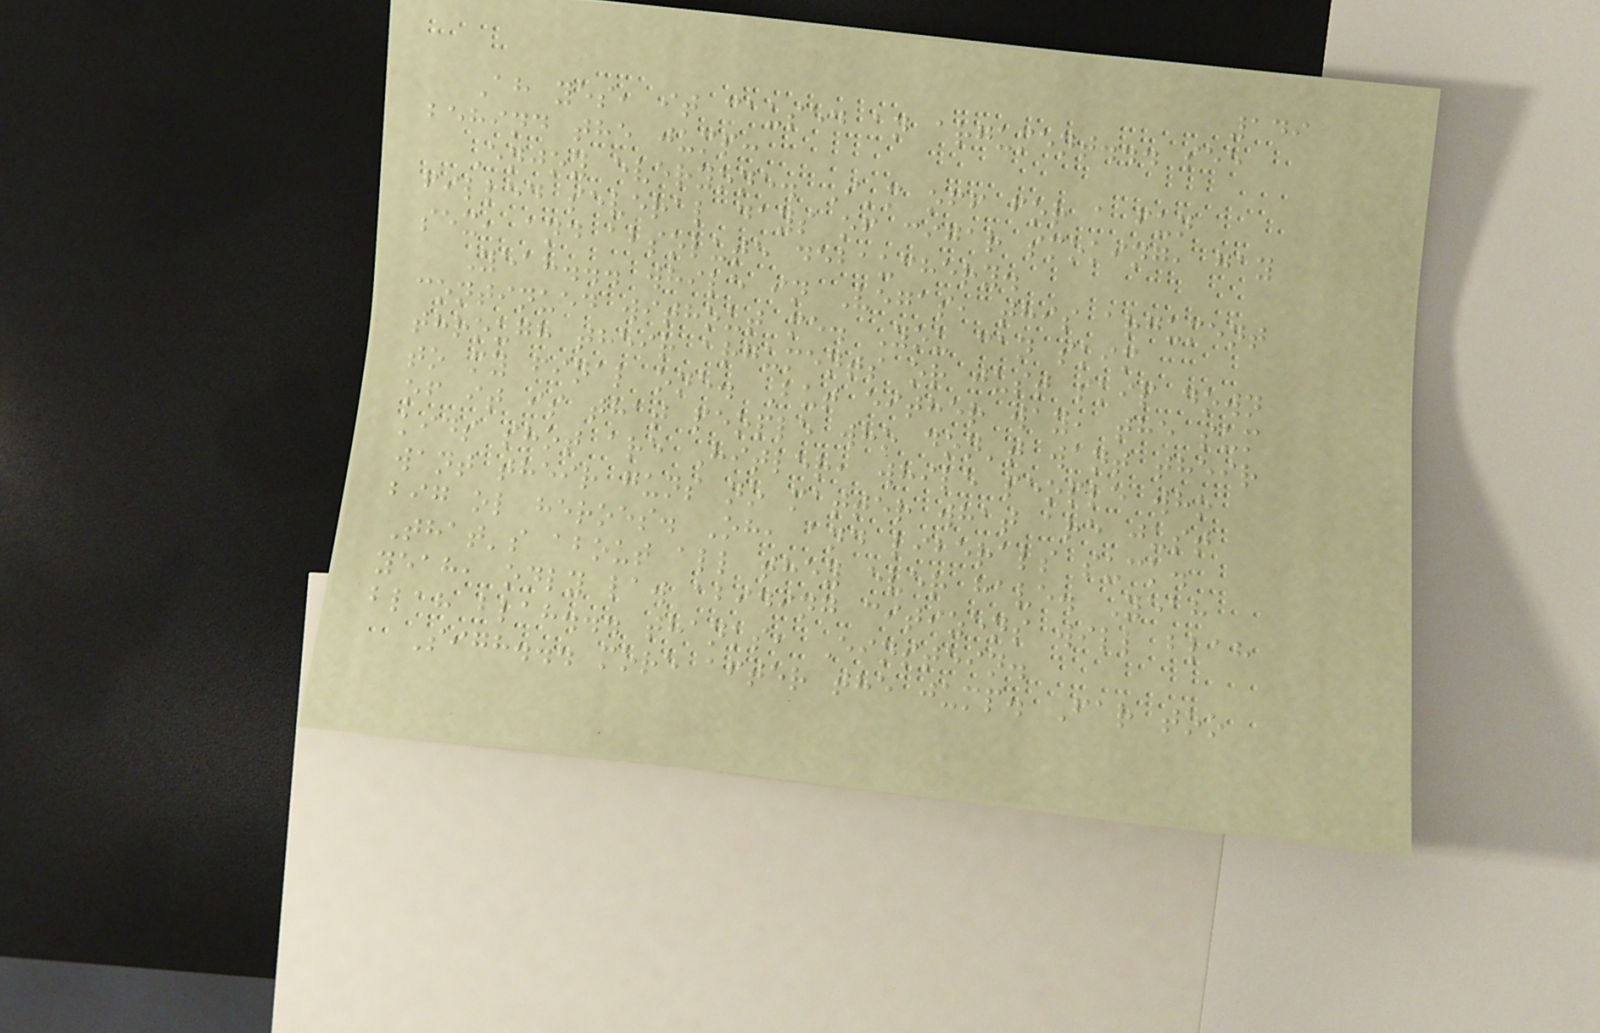149
Ah yes, it caused an argument... see
behind the jump:
Enjoy everyone. I'm off for a fun
filled several days of cigar smoking, gay
sex, and absolute debauchery.
Yeah... while in Vegas, this argument
continued without me. You can skim
through their arguments or just skip down
to my final one. But either way, the sum
of it is that people who don't want their
kids shot are Hitler, while people who
want their guns no matter what are just
big ol heroes. Oh, and liberals suck.
That's about all they ever have. Yeah
yeah, only law abiding citizens will blah
blah blah... thanks, Einstein.
Sigh... more after the jump. Far too
